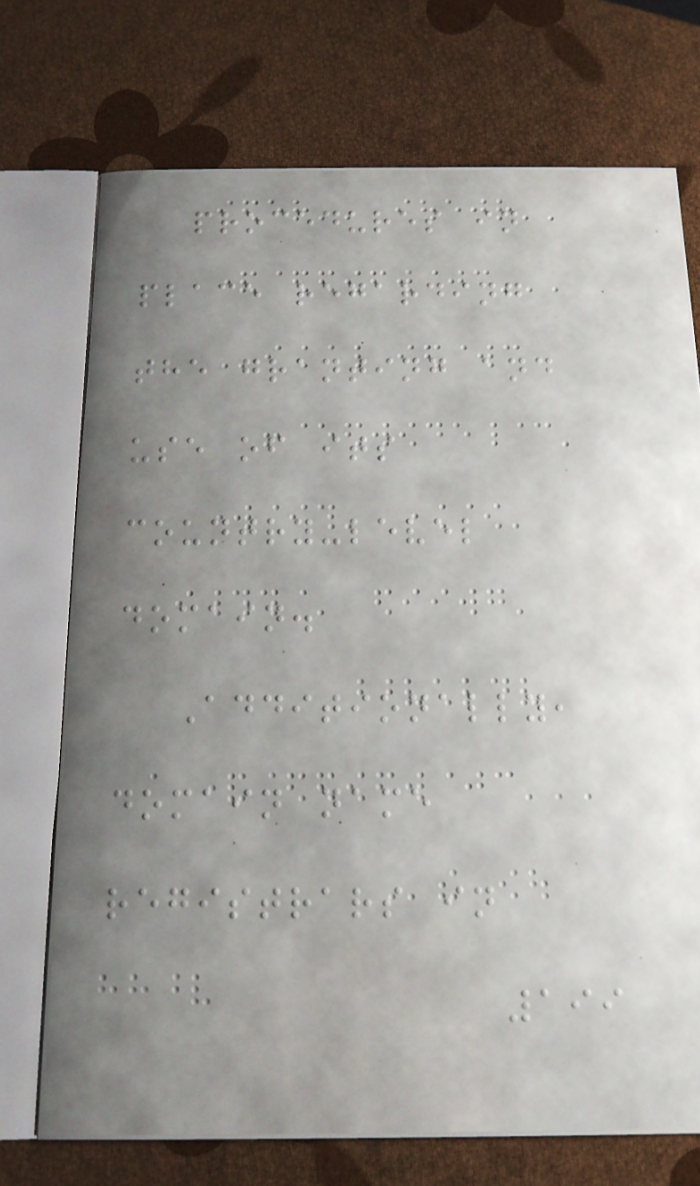procedures in
place regarding
the granting and
use of its
country-level
domain.
Additionally,
domain name
registrars in
199
